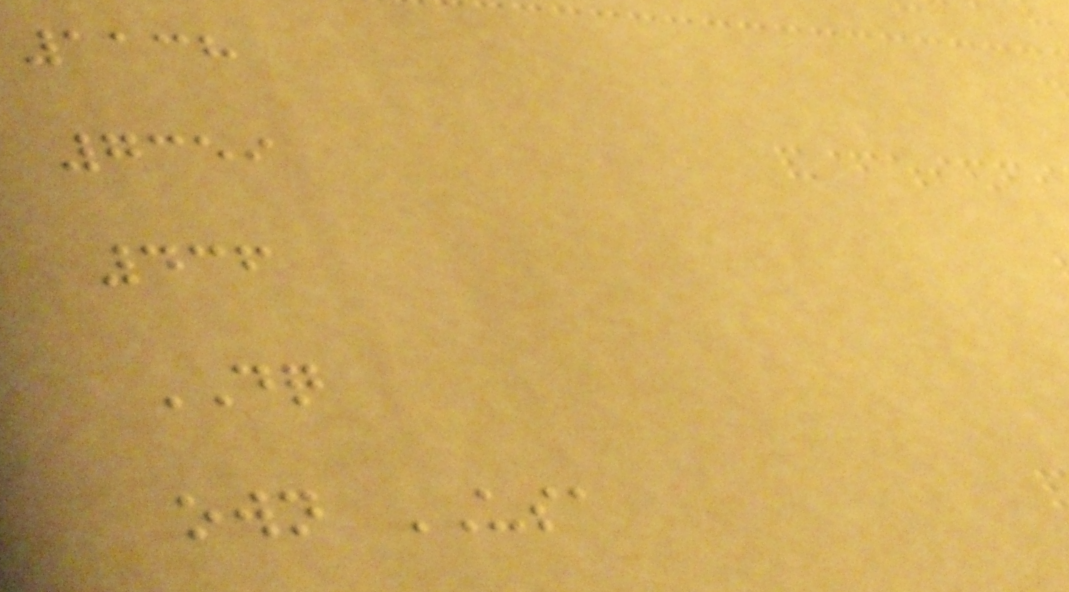1138
7359
436
DQ
own USA
